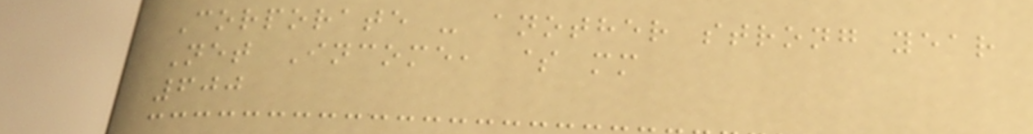Corporate - another strong year
Net Income, $ mm
600
